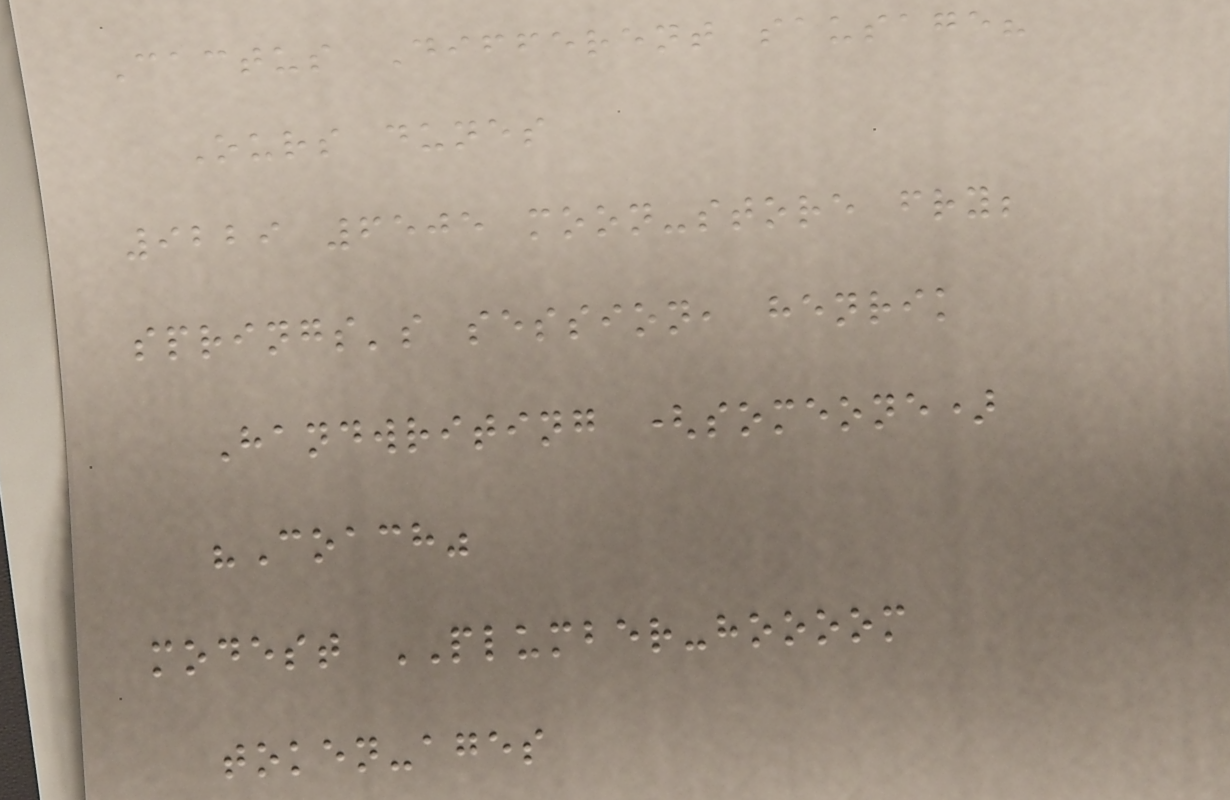Cactus Different sausage?
Ours dunes
9229 6505 moon-store fry;
springs's session, henrik
Handwriting (someone)
"Coach"
modest PLUMBER-hoooom
token-ages
